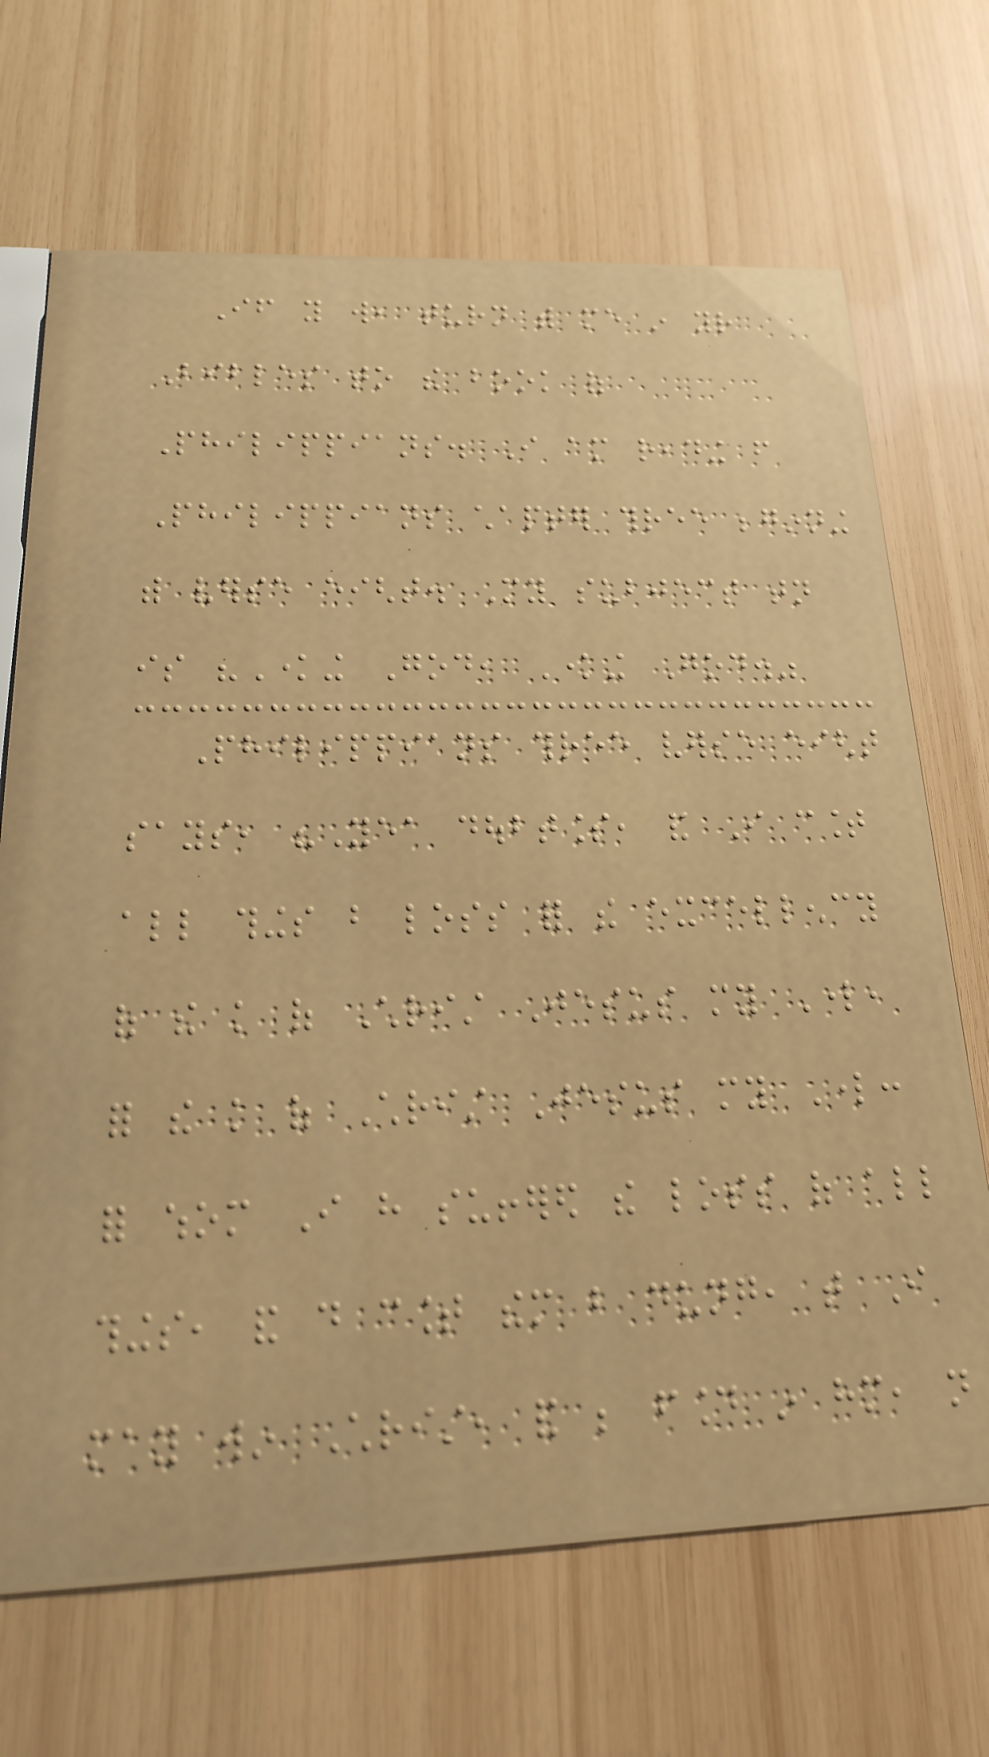If you will, turn with me in your
Bibles to the book of
Philippians. I am reading from
Philippians chapter three beginning
with verse eight. My subject tonight
is "Knowing God, Knowing God."
Philippians three verse eight
says, "Yea doubtless, and I count
all things but loss for the excellency
of the knowledge of Christ Jesus my Lord,
for the knowledge of Christ Jesus my Lord:
for whom I have suffered the loss of all
things, and do count them but dung, that I
may win Christ, and be found in him, not
